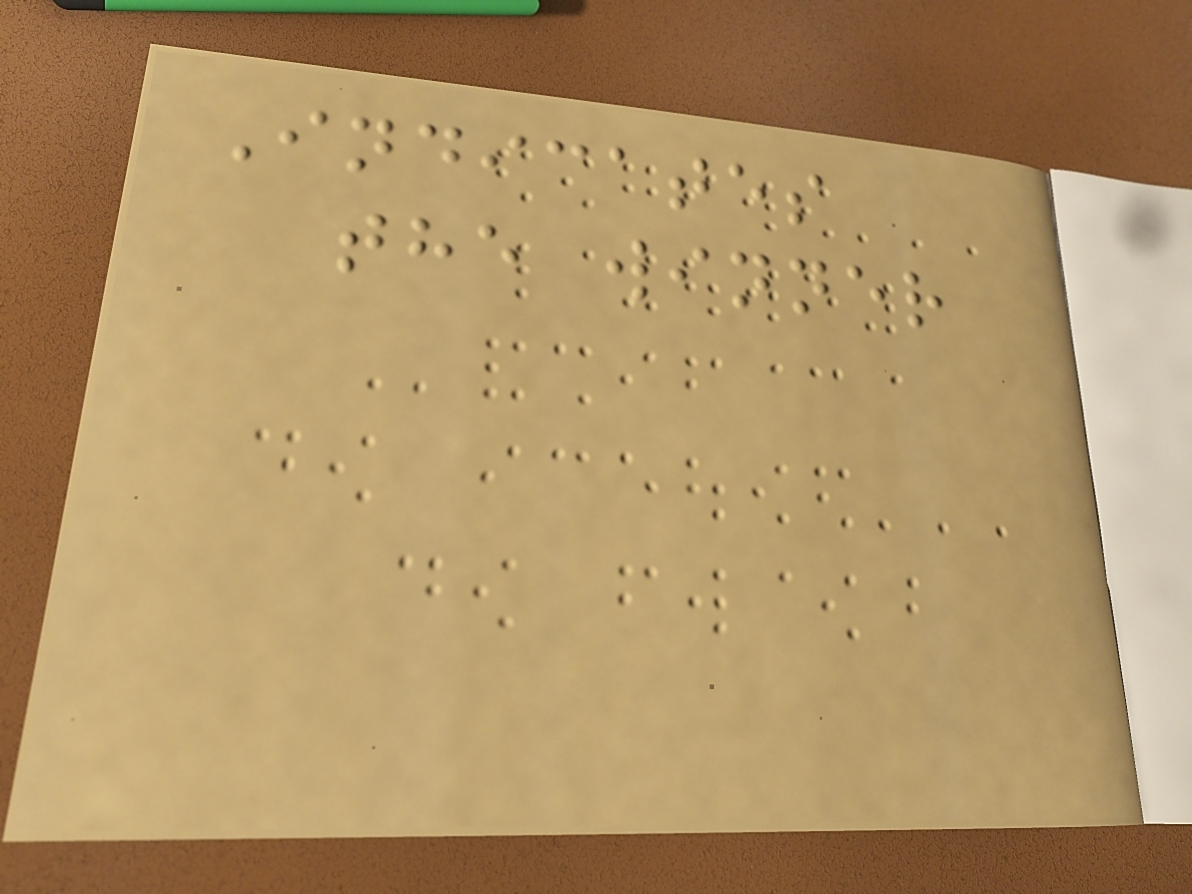Indicates
the winner
